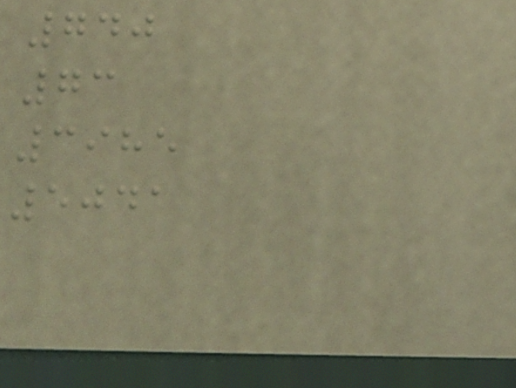740
73
3985
5041
